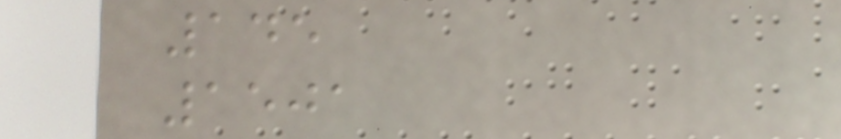145
1501
